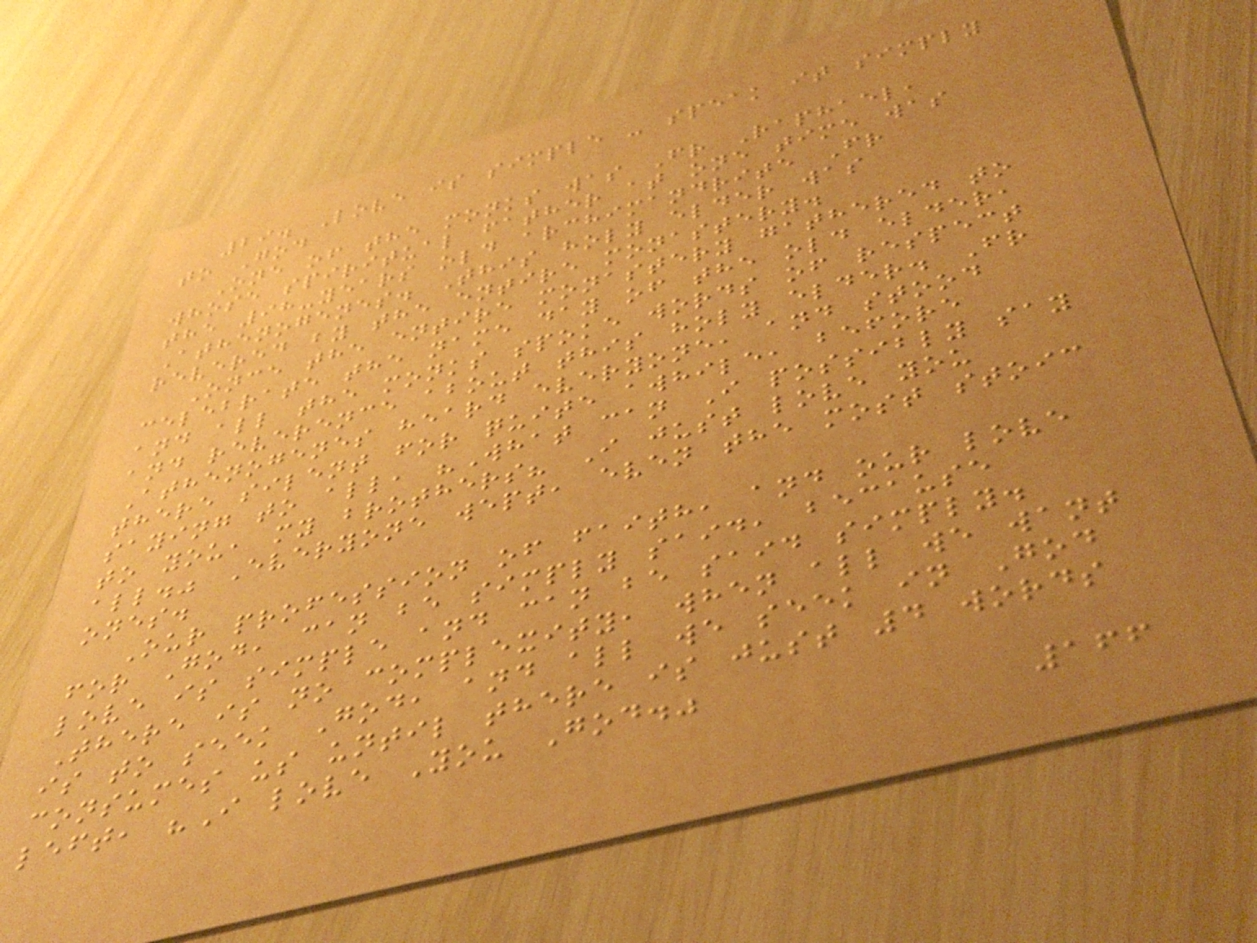29. Love is simple - speak it simply
to God
One of the monks was Fr Raphael,
whose spiritual father at one time was
the 98-years old archimandrite Fr
Athenogenes. This holy elder was
revered by the entire monastery.
Once the entire monastery gathered to
celebrate the name day of the old elder,
and all the monks spoke words of respect
and reverence about this holy elder. Fr
Athenogenes heard everyone, and stood
there silent for quite awhile, before
saying to all, "What can I possibly say
to you, my brothers? I just love you
all." Everyone wept, even the most stoic
ones.
Our profession of faith, and our love
for God, can be simply said, because
love is simple and can be said simply.
There is no complexity, when all we want
is to seek God, and all we seek in God
consumes us until there is just 4 words
left, "I love You God."
166
